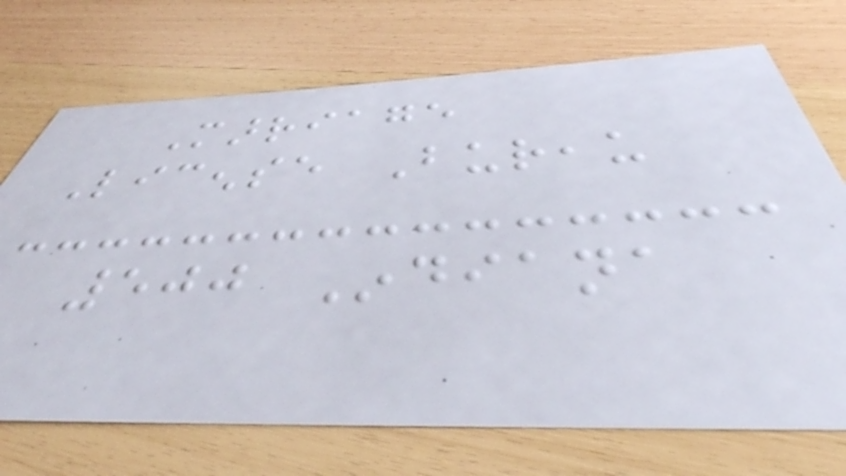Marriage
License Bureau
500 Indiana
